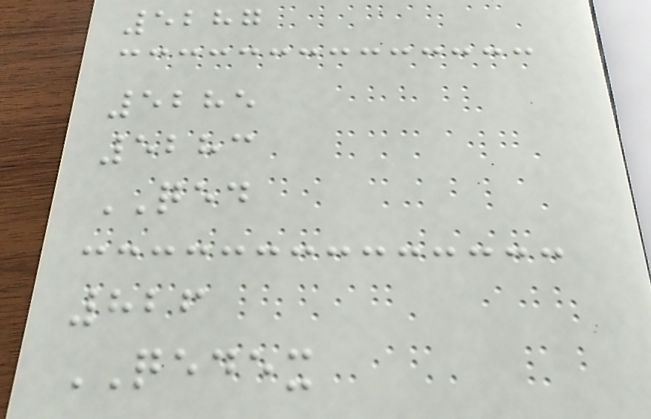5287
5285
5283
QED
826
QEDEX
